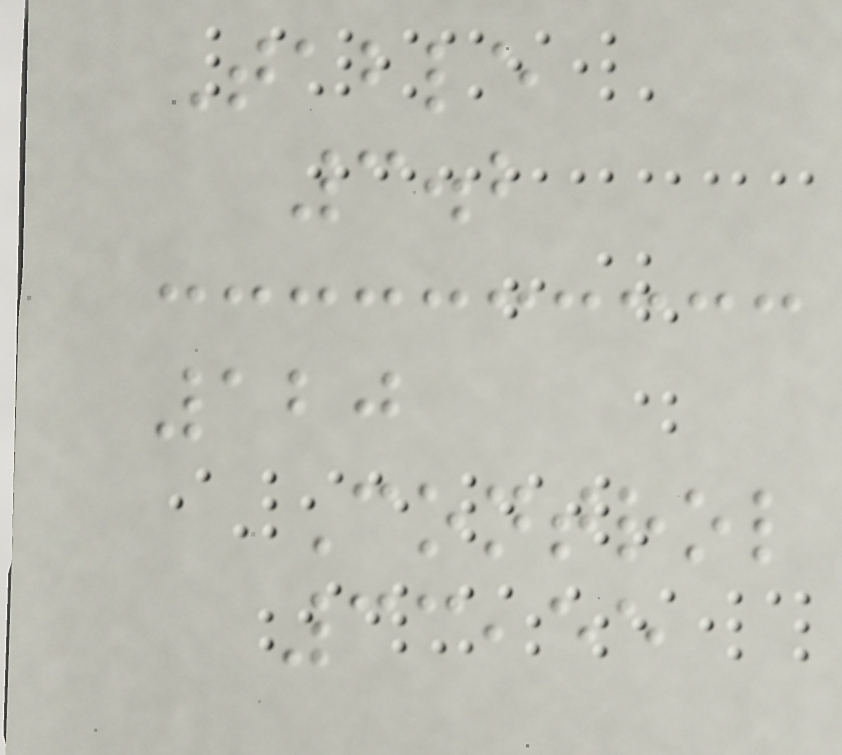Table
3.2
120
Control
33,55
